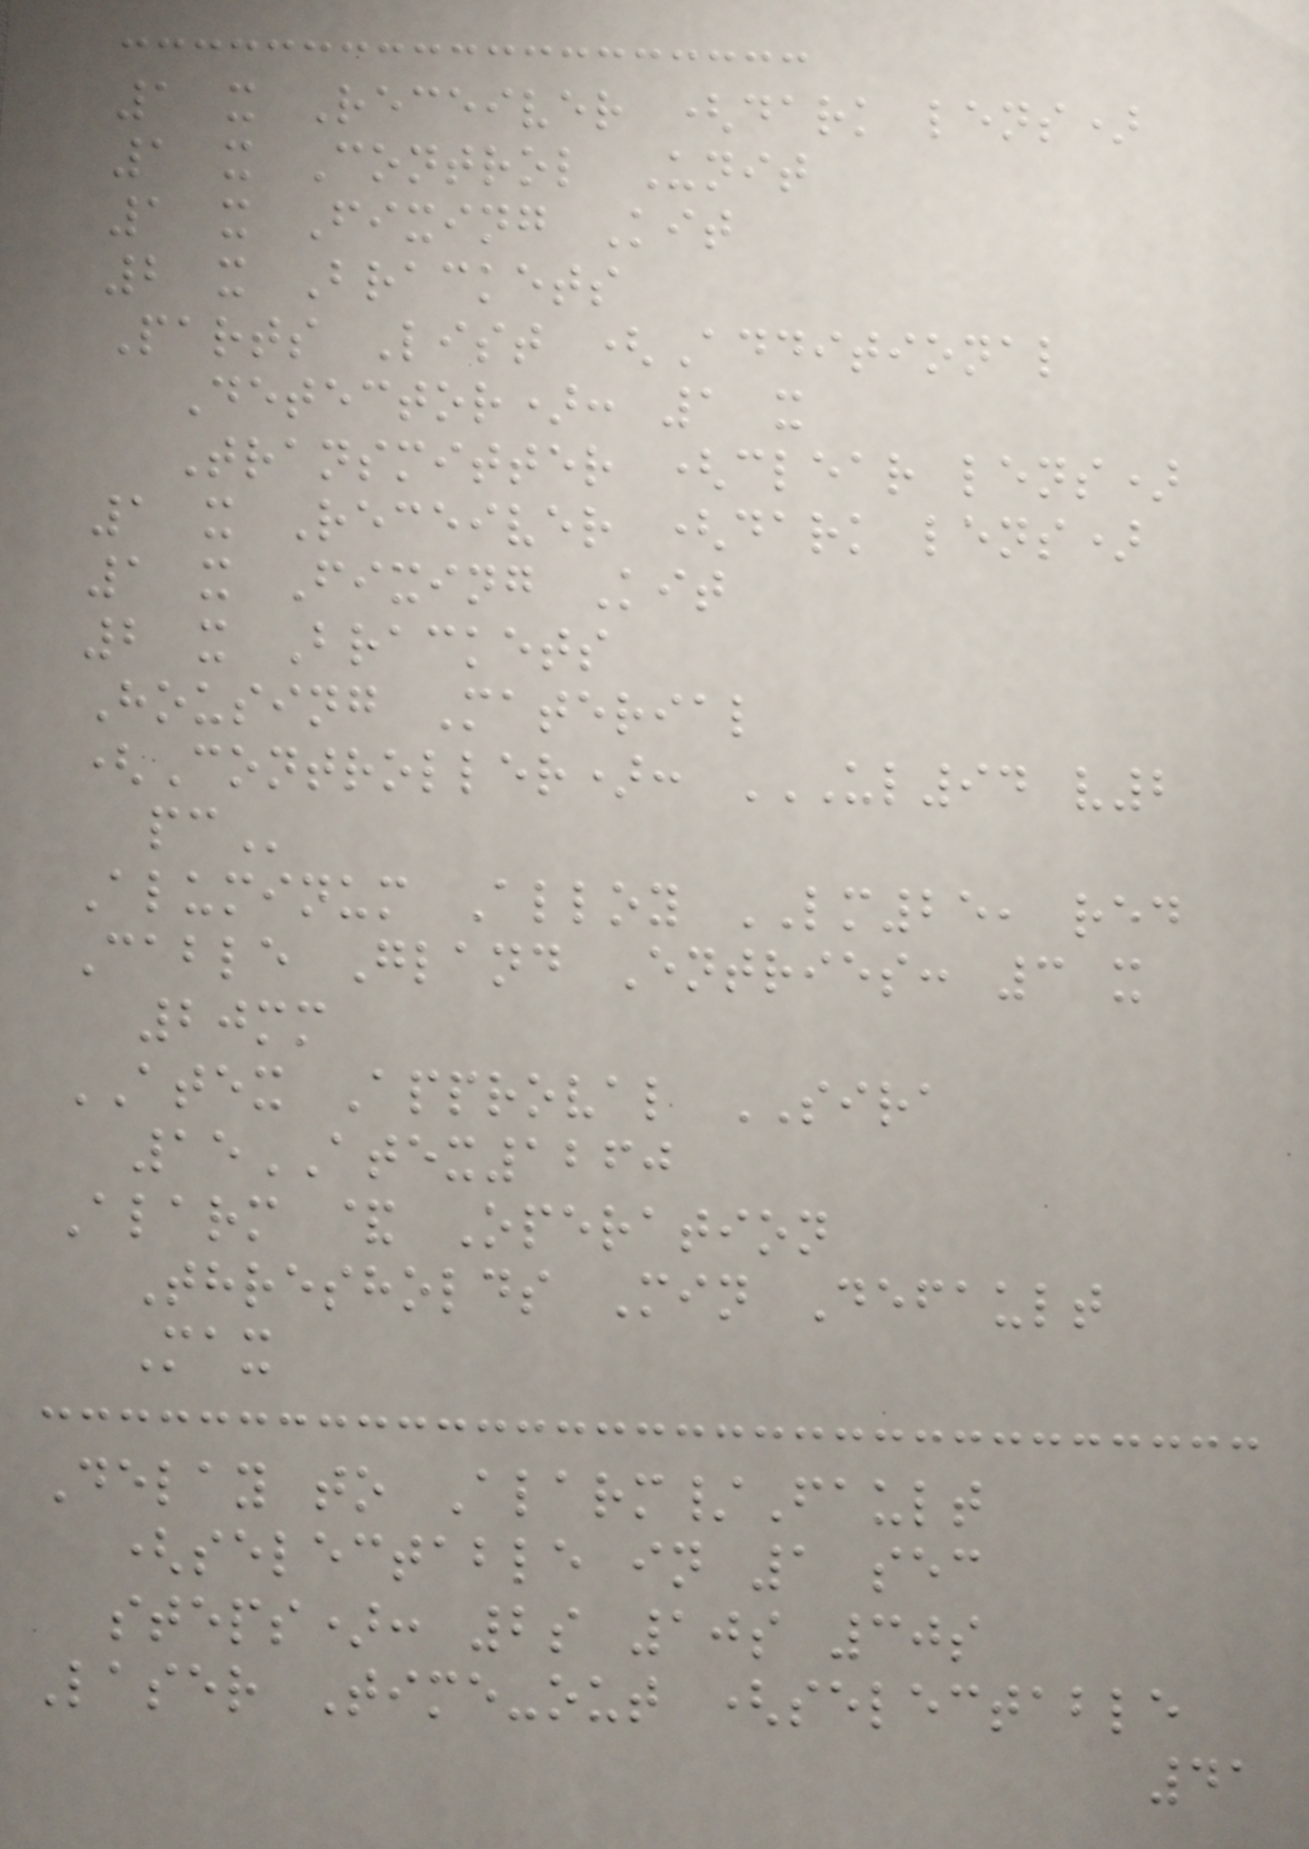1 x Receiver (dark lens)
1 x Control Unit
1 x Fixing Kit
2 x Brackets
Parts List (Additional
Detector): 1 x
Transmitter (clear lens)
1 x Receiver (dark lens)
1 x Fixing Kit
2 x Brackets
Housing Material
(Controller): UL94 V2
PC
Aluminum Alloy LM25, red
Cable Gland Entries: 3 x
20mm
ATEX Approval SIRA
15ATEX1260
Alarm & Operation
Thresholds Min Default
Max
Delay to Alarm/Fault
(selectable in 1 sec
steps): 2s 10s 30s
Laser Time-out (selectable
41
